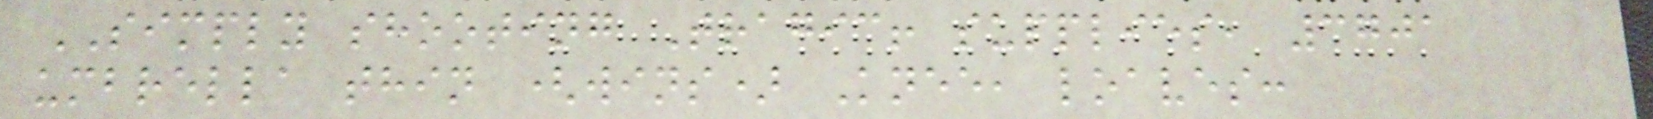SIMPLY shooting Tragic! supplies, 3701
umbrella thin (wins) Knee, loaves:
